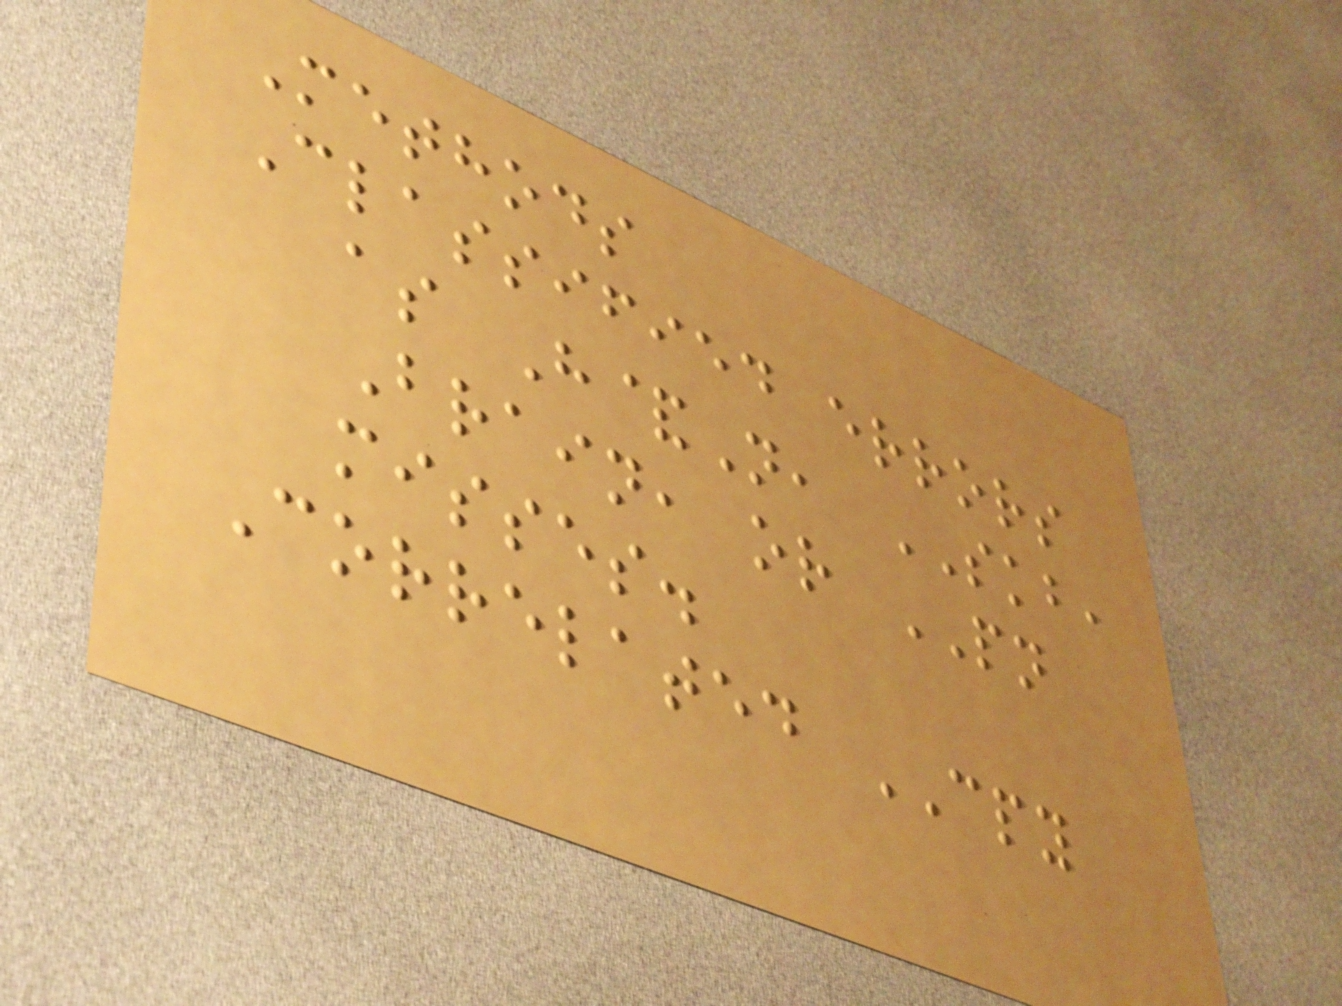Methods
Classified errors
as H&N, SKB,
Brain, or PN
misses.
Correlated CPY
